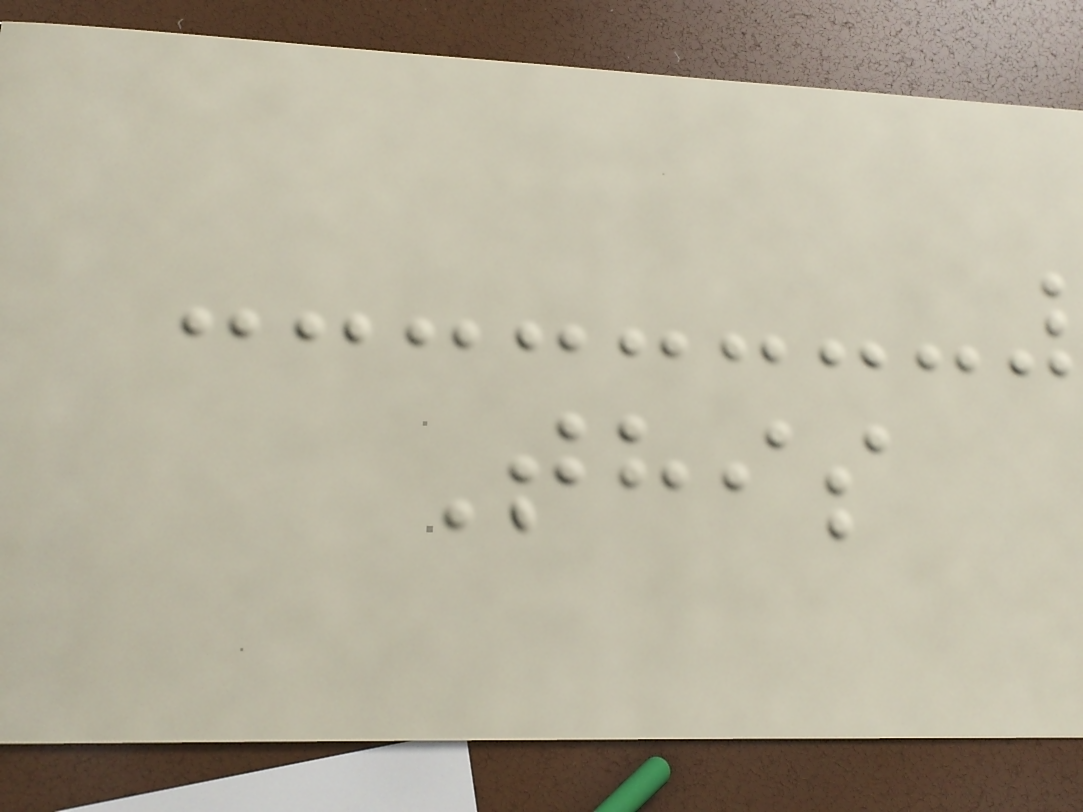This
